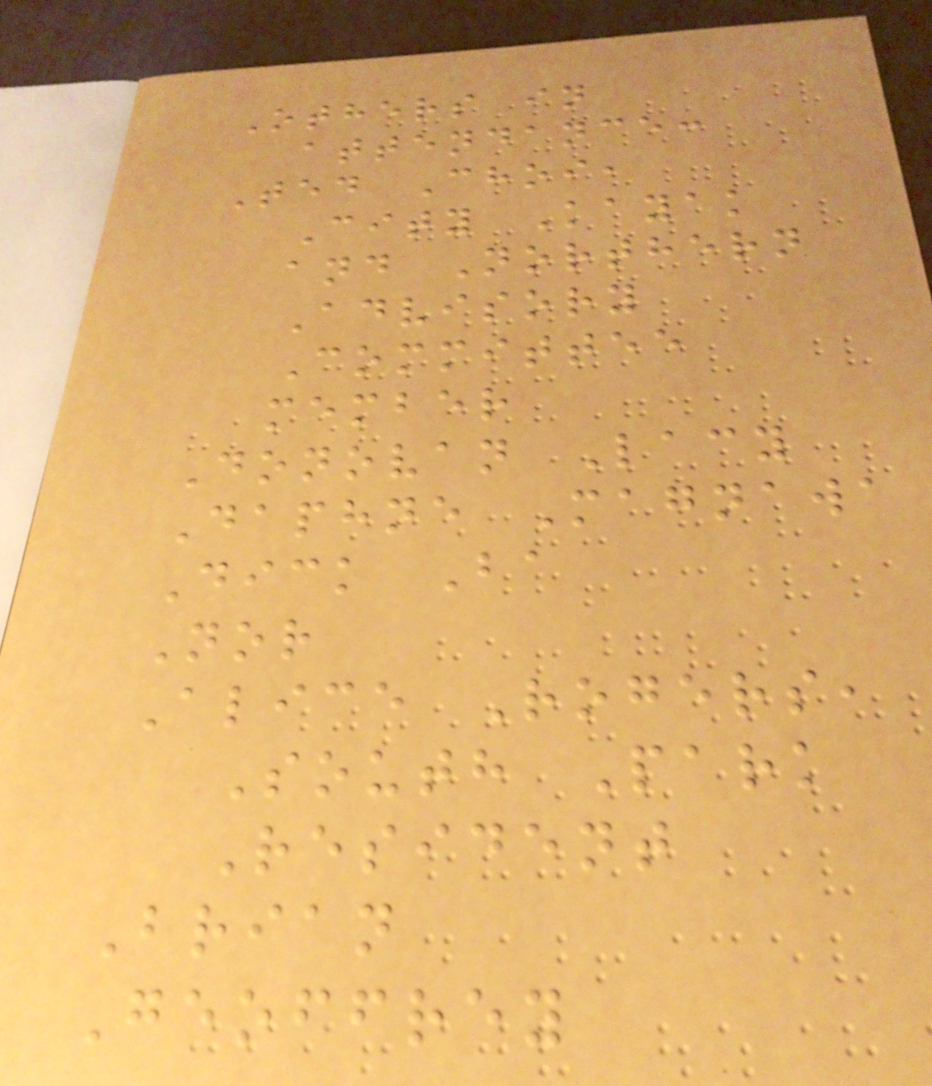Others in
attendance:
Ted Choi,
City Kayak
and Northern
Advisory
Committee
member
Donovan Lacy
Daphne Magnawa
Dick Ba
Nor
Alice Rogers,
South Park
Resident
Brian
Geoffrey
